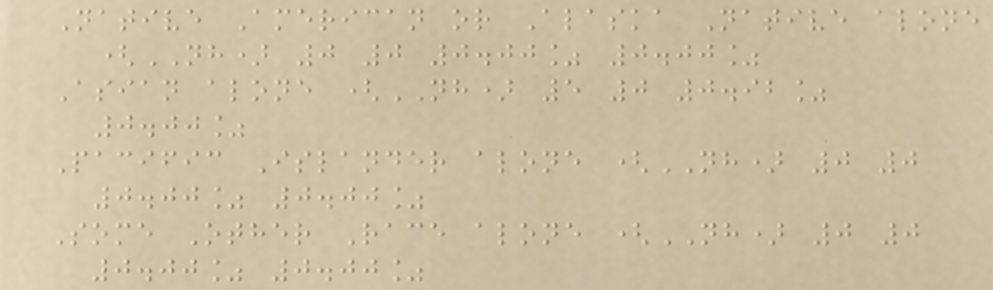Native American or Alaska Native alone
(NH) 0 0 0.00% 0.00%
Asian alone (NH) 5 0 0.92%
0.00%
Pacific Islander alone (NH) 0 0
0.00% 0.00%
Some Other Race alone (NH) 0 0
0.00% 0.00%
